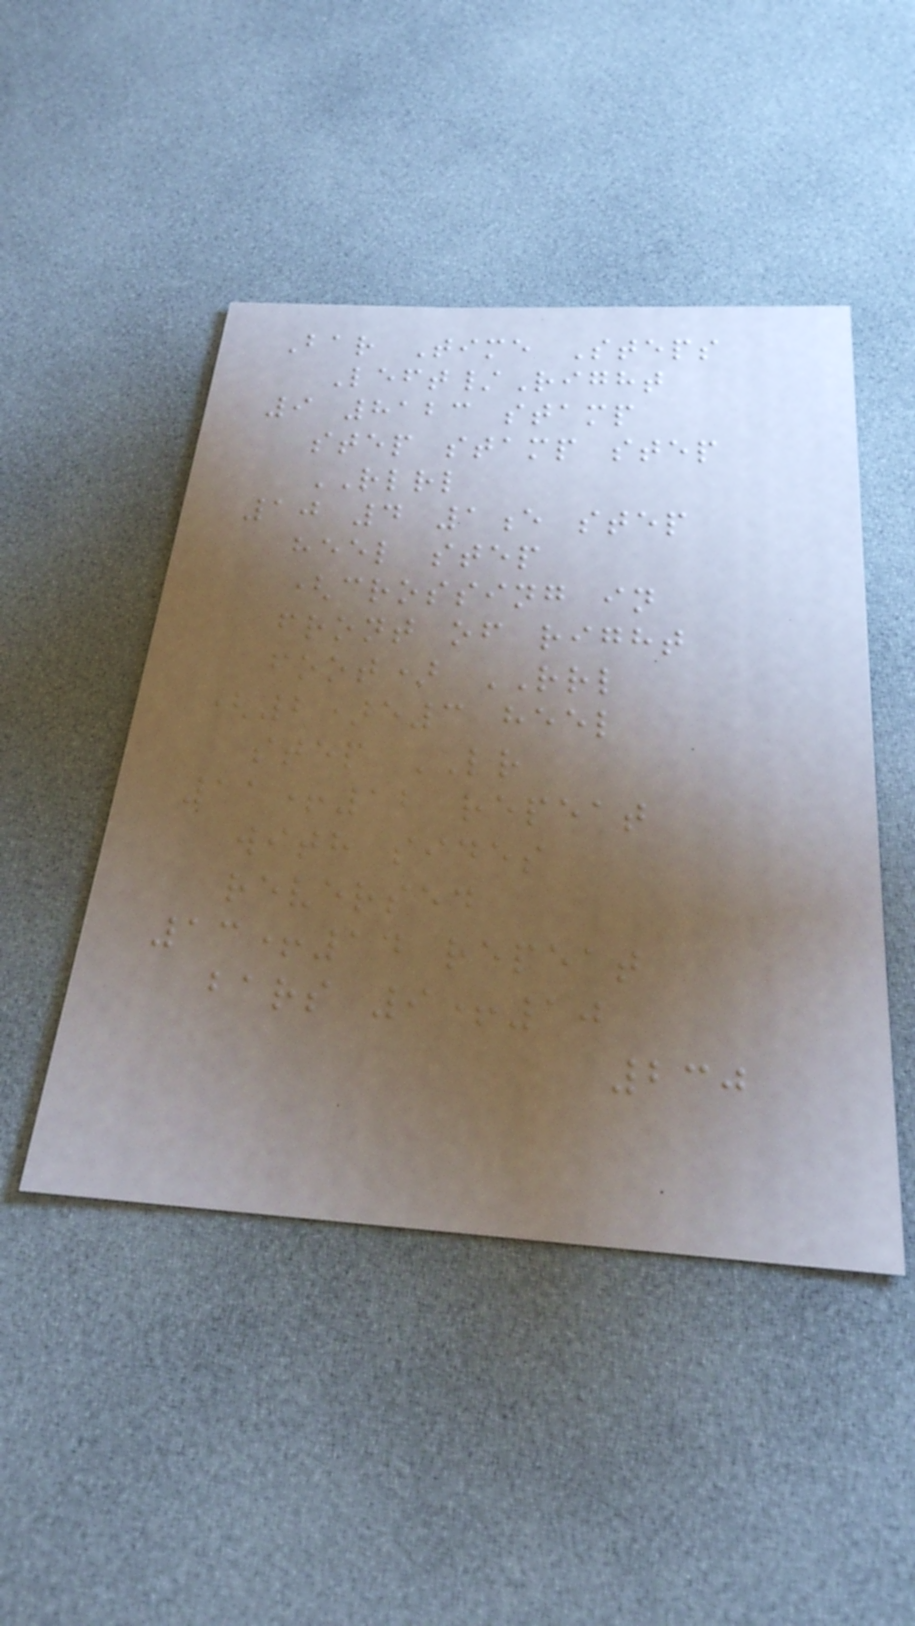Bar Time Steps
Left/Right
9 8123 stamp
step stamp step
RLRL
10 4 1e step
heel step
(crossing in
front of right
foot) RRL
(2)e3 heel
step LR
11+12 repeat
with sides
reversed
13+14 repeat
bars 9+10
230
